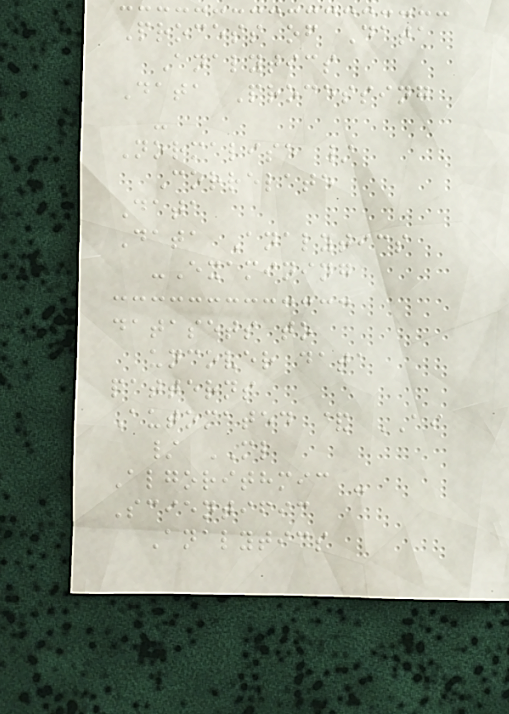Process of Data
Analytics
Data Processing
-
Normalise /
Correlate
Data
Data Analytics
-Examining
datasets to
uncover data
patterns
Automated & AI
/ ML
Algorithmic -
Scientific
Analytics
